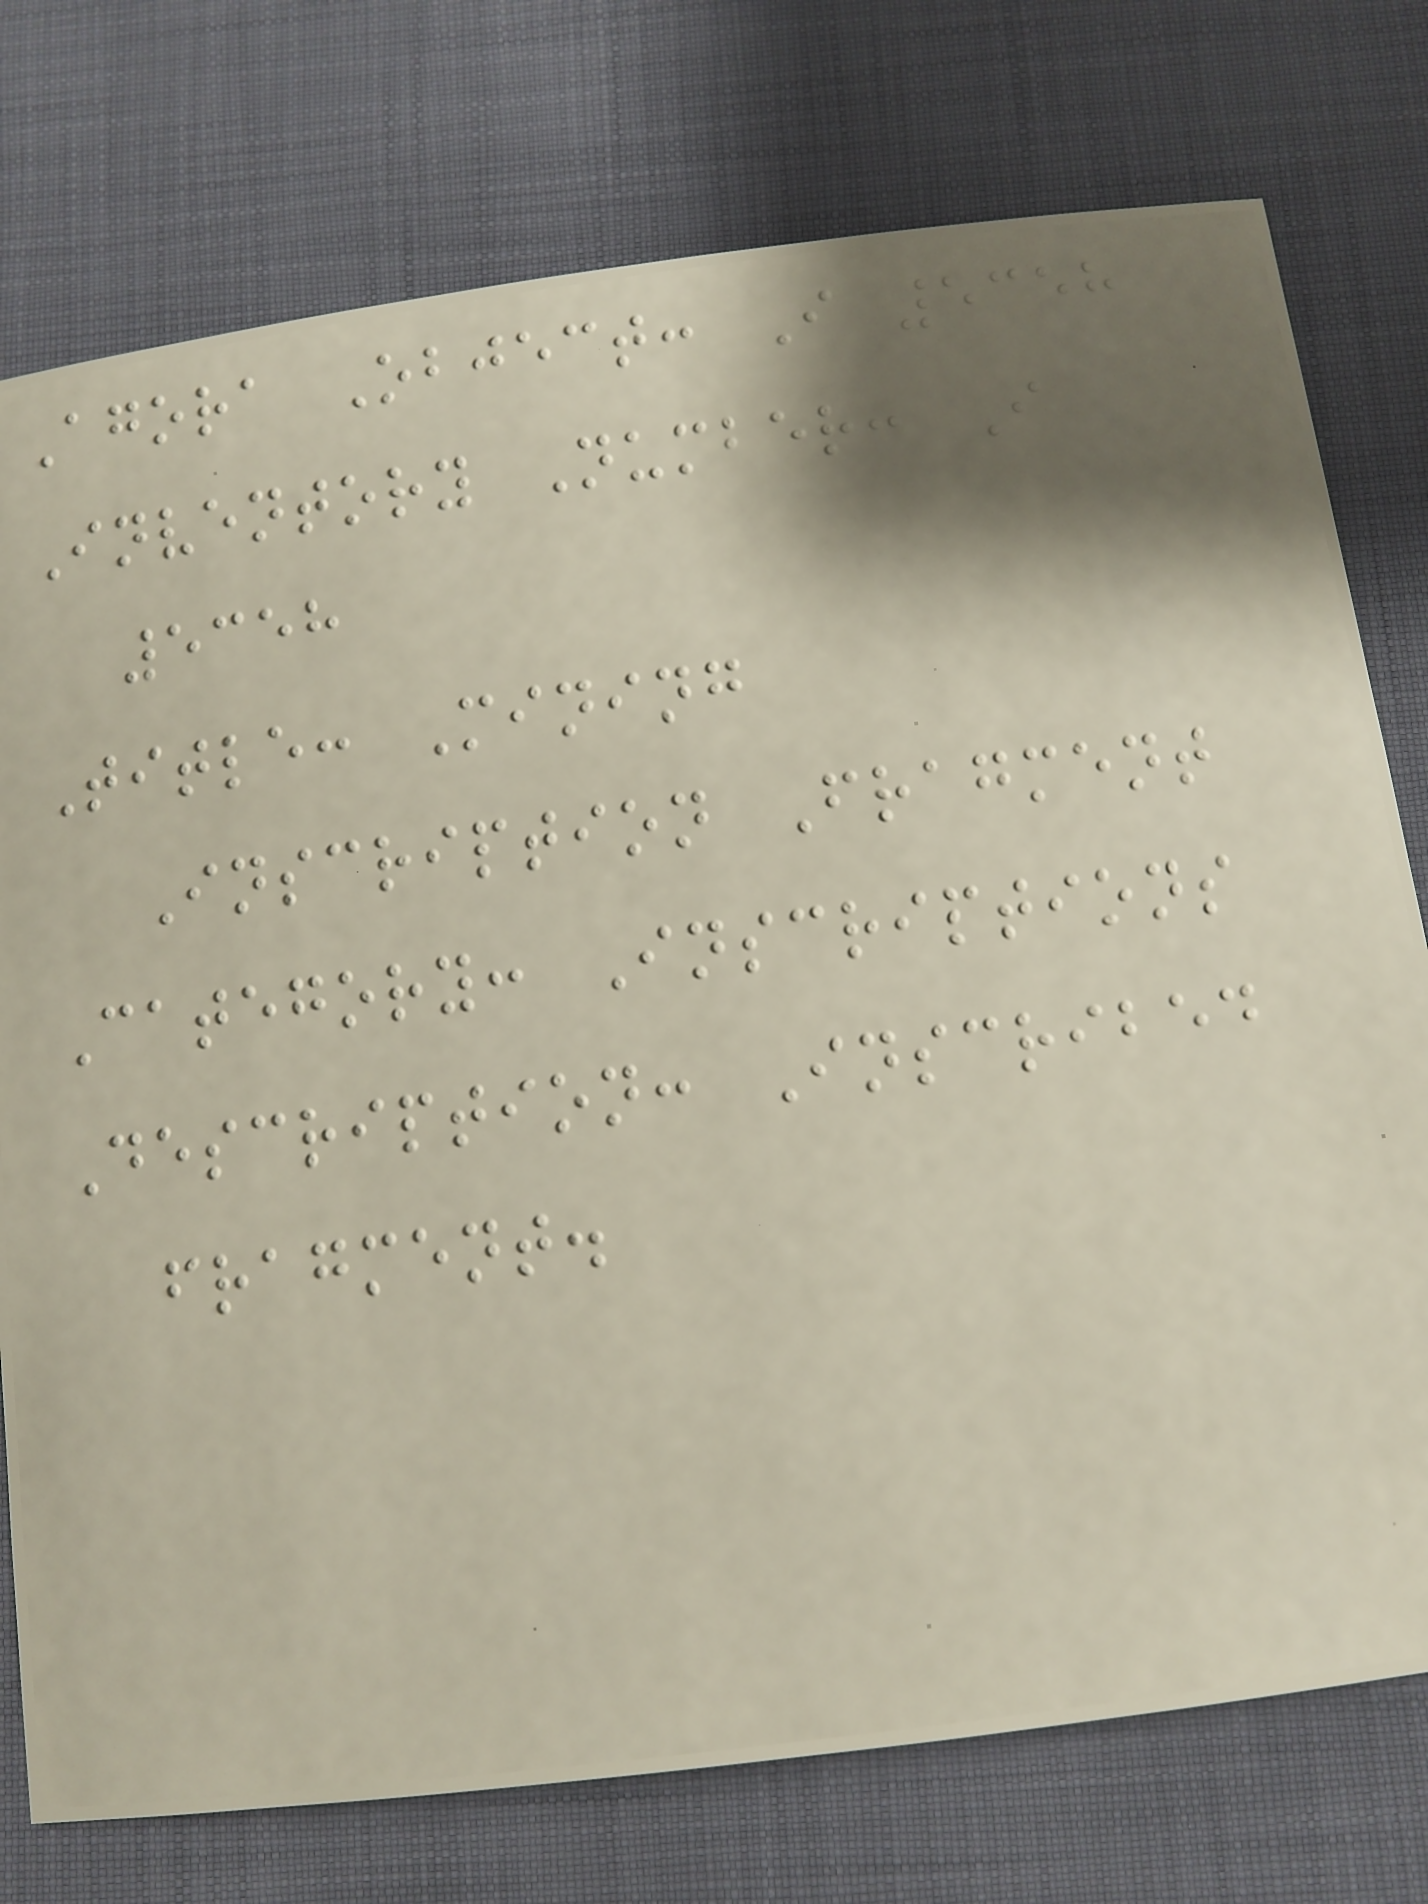Agora Object: I 5358
Inventory Number: I
5358
Title: Mining
Inscription Fragment
Category: Inscriptions
Description: Inscribed
fragment.
